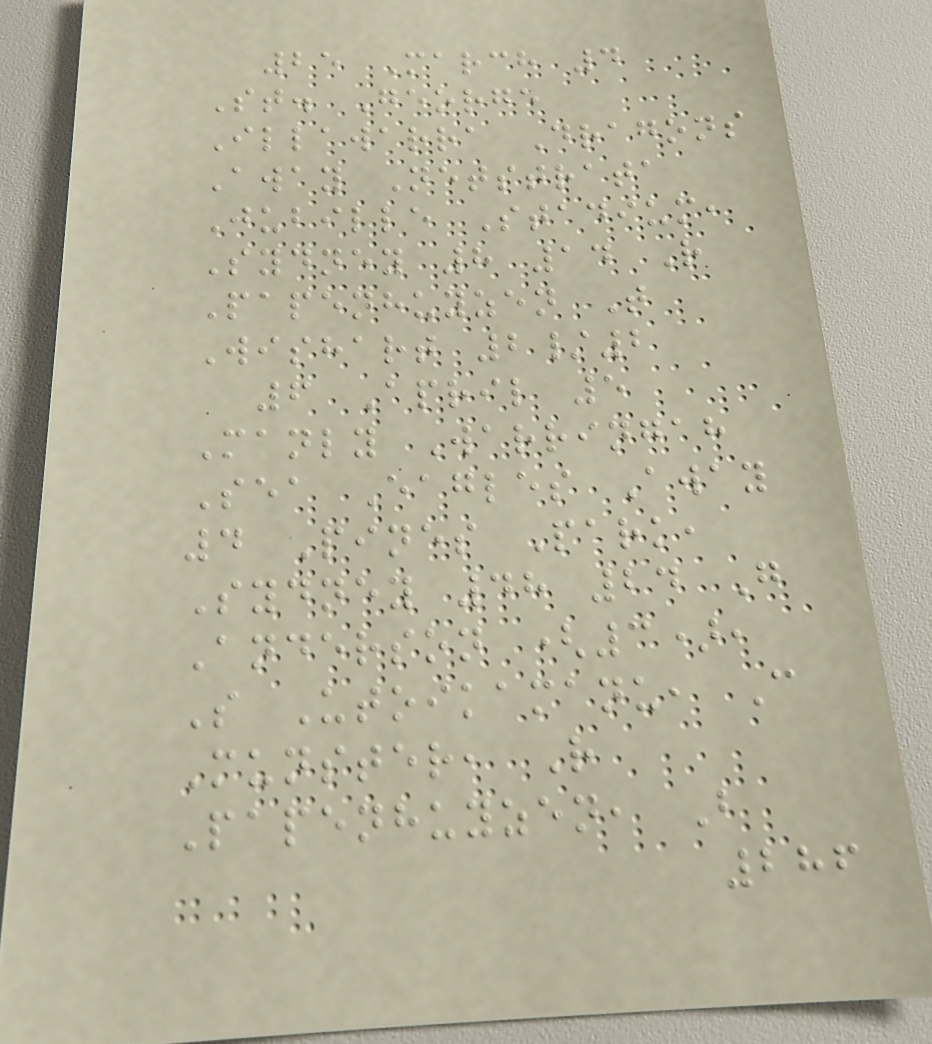25 March 4
St. George
Illawarra Dragons
Away Netstrata
Jubille Stadium,
Sydney 8 14 R
Papenhuyzen T
Wishart 2/2
6 April 5
Manly Warringah
Sea Eagles Away
4 Pines Park,
Sydney 48 24 G
Anderson (3),
S Utoikamanu, C
Munster, R
Papenhuyzen, B
286
